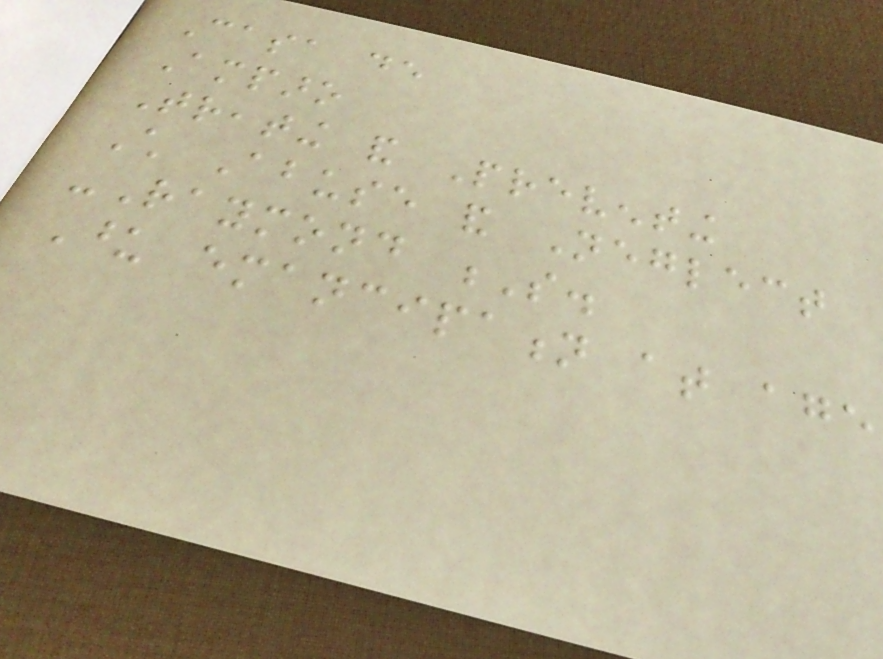Casa de
Amparo
Treating and Preventing
Child Abuse and Neglect
-Raymond S.
Upon emancipation at age
